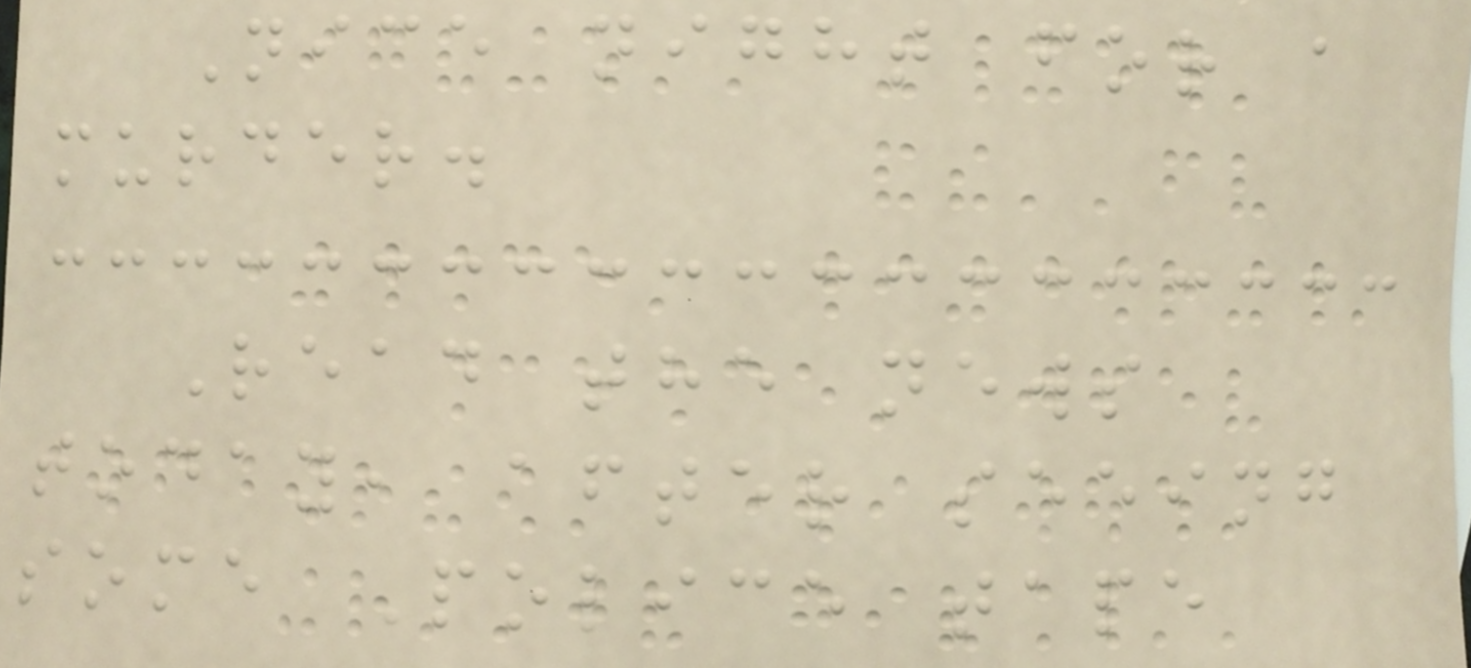Nice night for a
murder.
Read the news
today, after seeing
some Police tape
